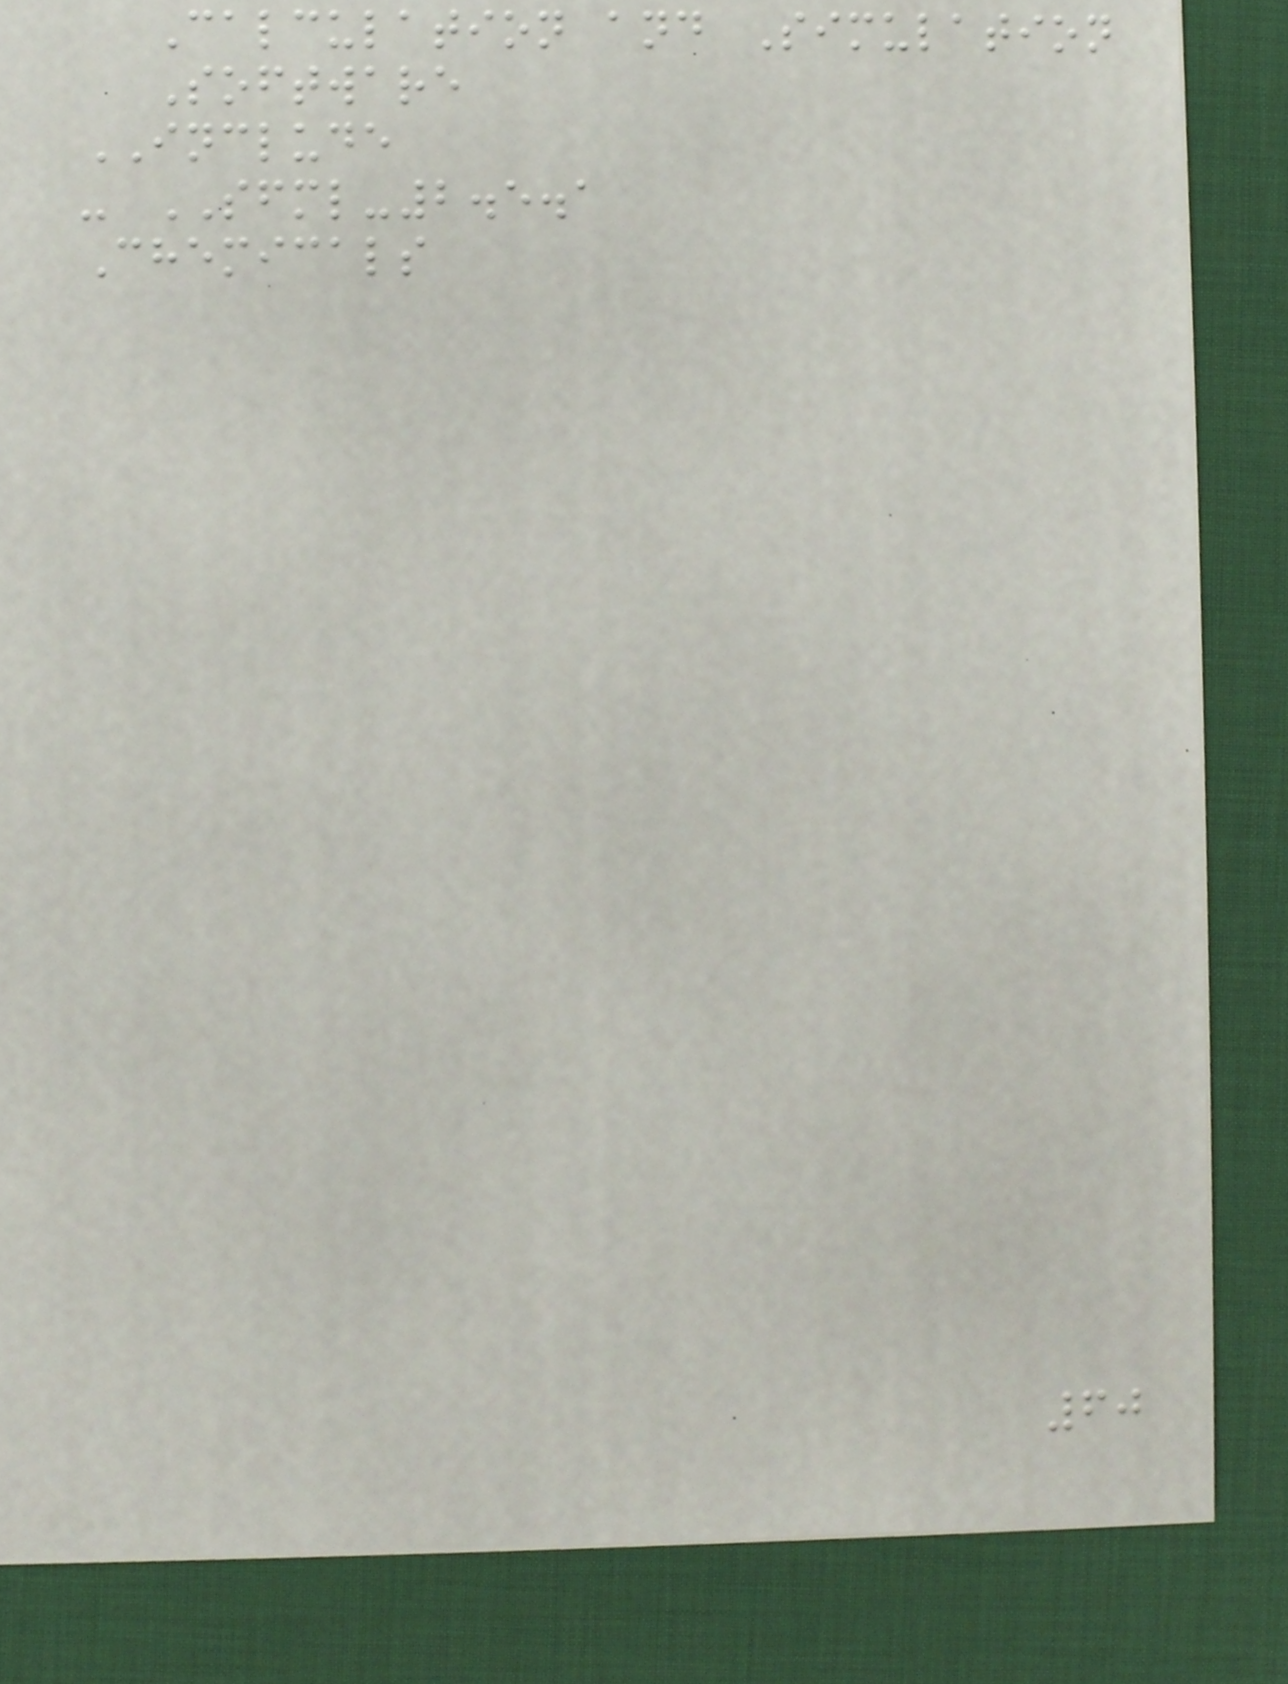Calculation and Simulation
Software
INCLUDE
- SFML-2.5.1
Chemicals
60
